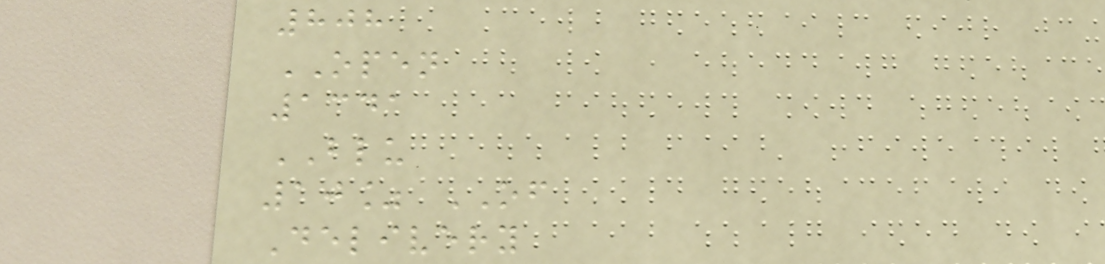808
OPEN
1341
BLU
10% OF
Delivery
